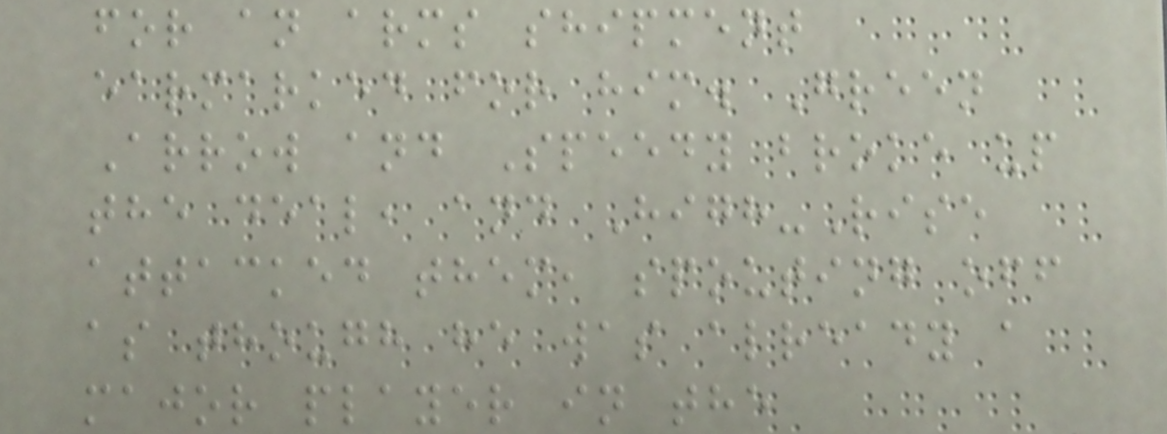for an arms shipment
earmarked for him. Green
Arrow and Speedy broke up
the deal, and High-Rise
attacked them, spouting off
as though he was already a
major player in the
